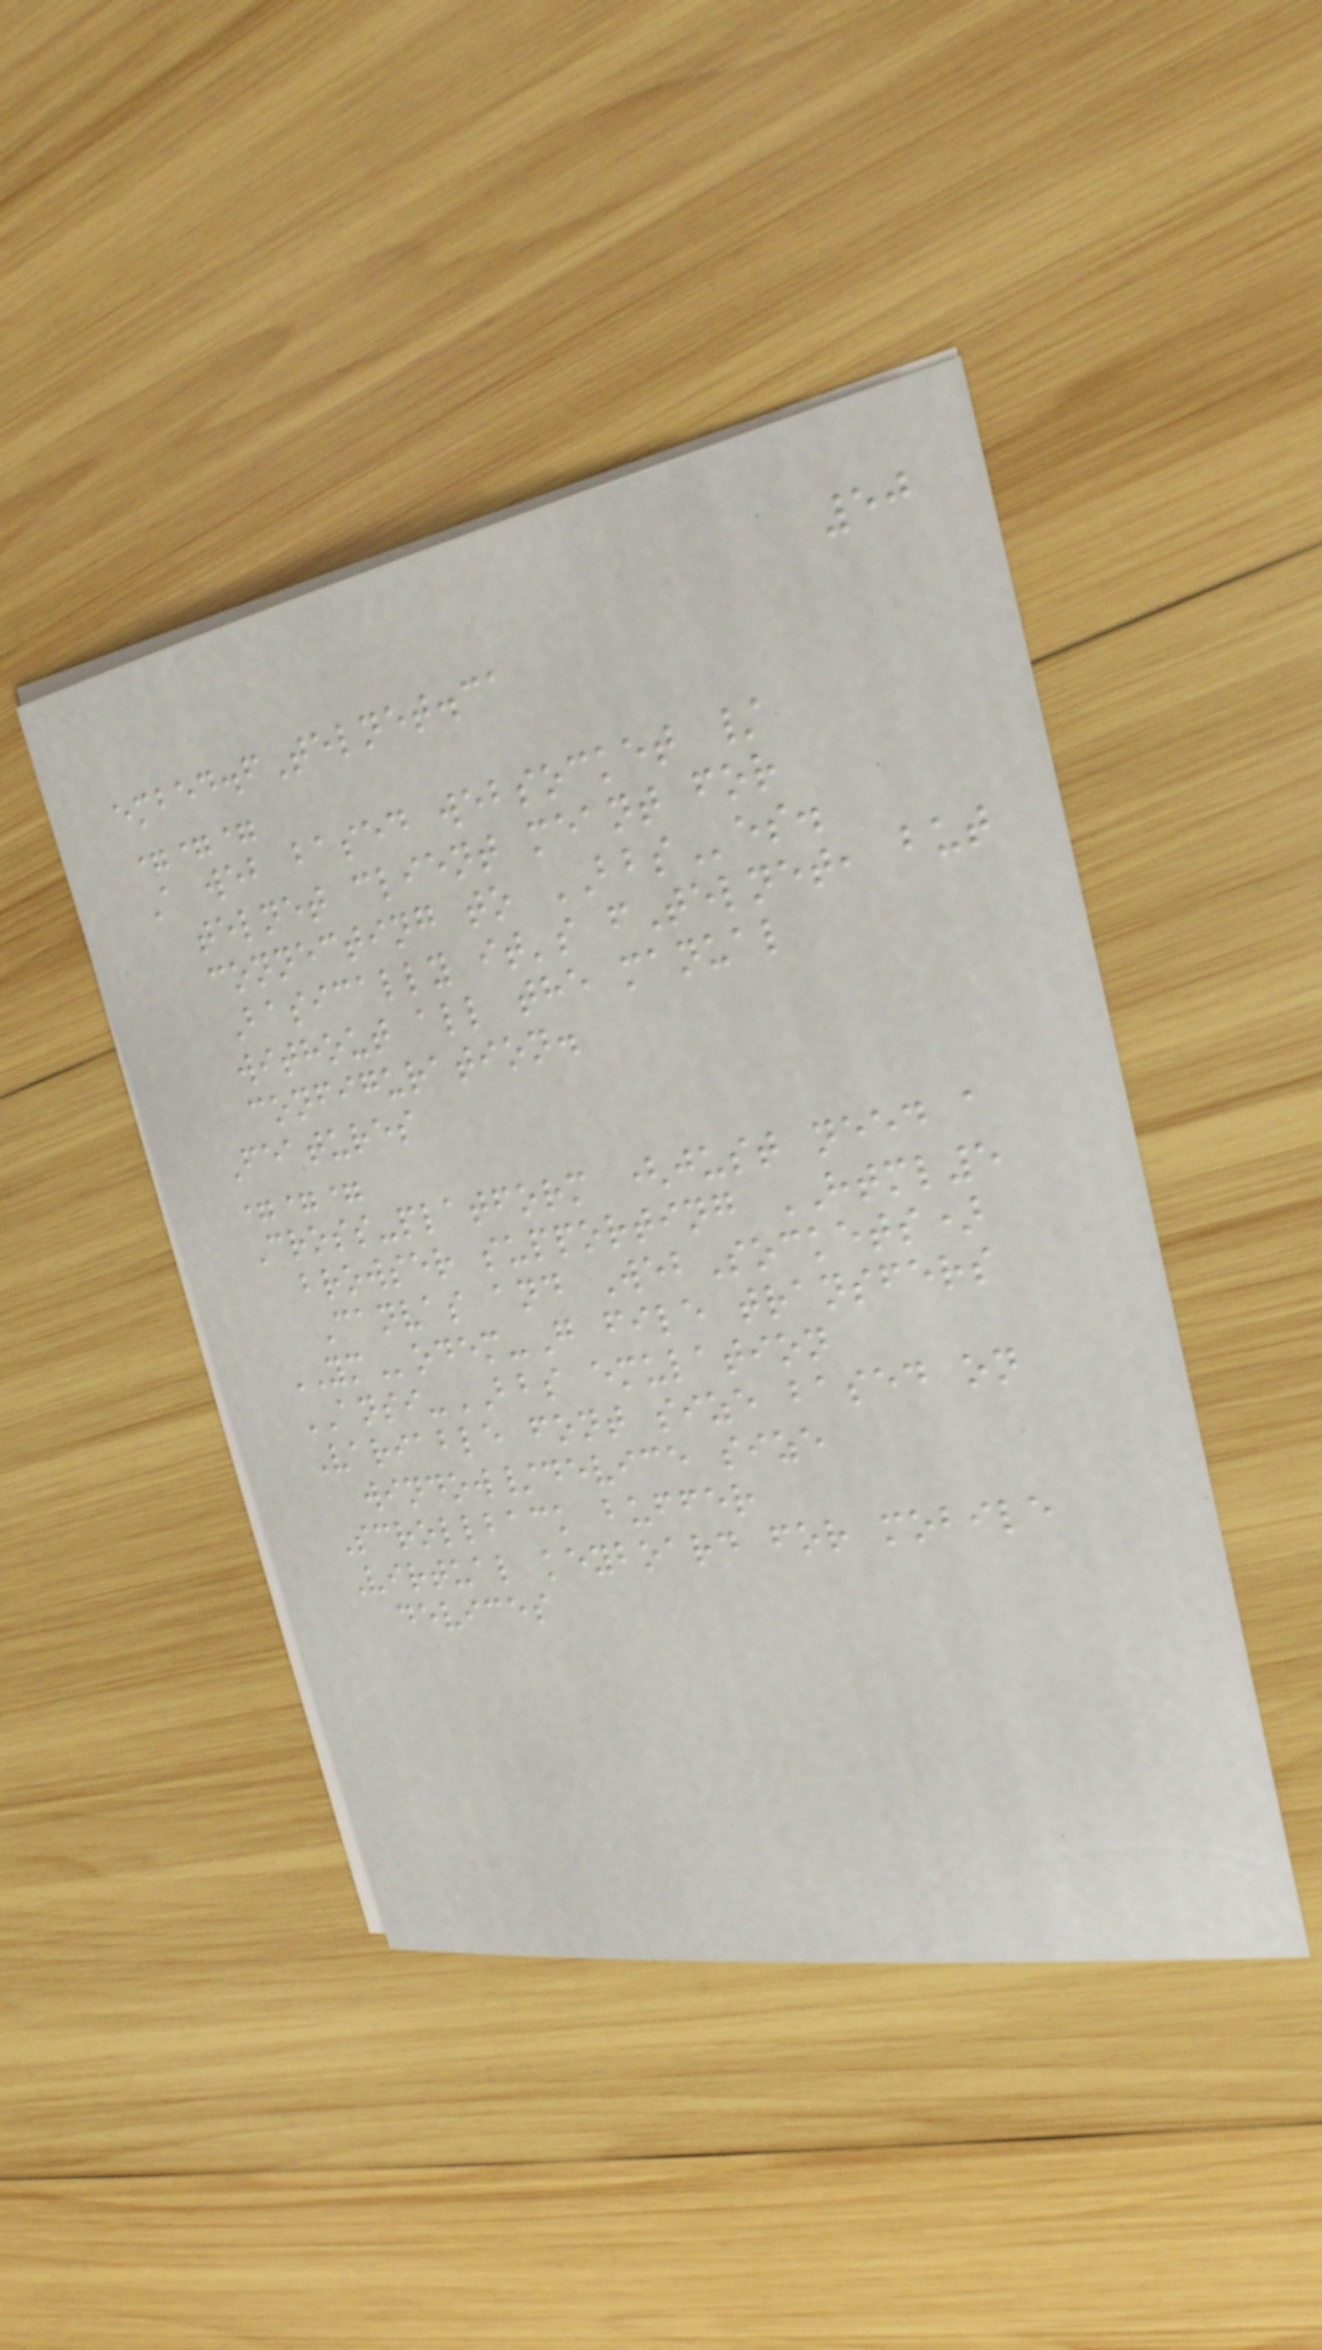50
embed.fTelnet.ca
===
A web based websocket /
telnet client meant for
connecting to BBSes.
Basically it's fTelnet, but
without all the manual
configuration.
Features
===
Cross-platform (just need a
browser supporting HTML5
Canvas and WebSockets)
YModem-G file transfers
ANSI-BBS emulation
Variable font size based on
window/device size
Scrollback buffer
Virtual keyboard for mobile
devices
